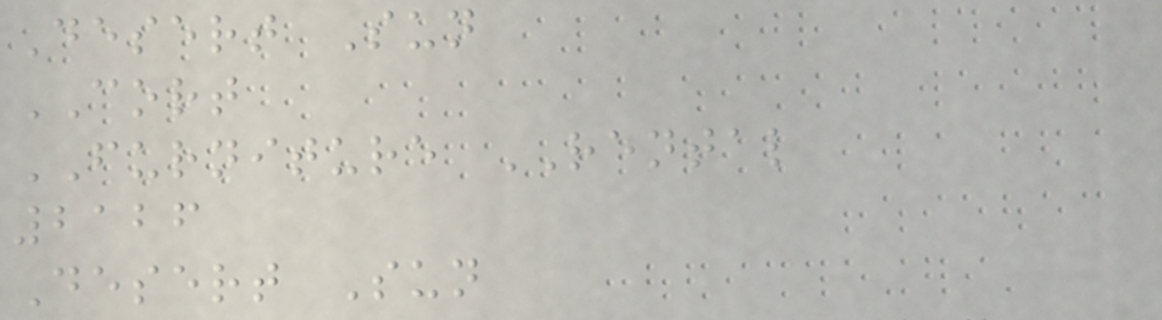Desert Sun
CORT
FURNITURE RENTAL
2126
Desert Sun
